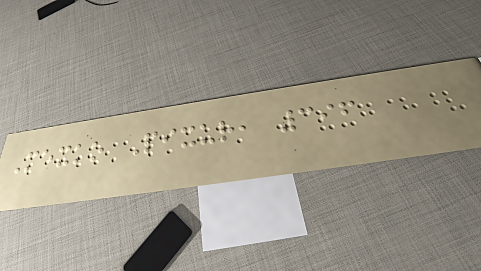Mexko Pixur, 396
